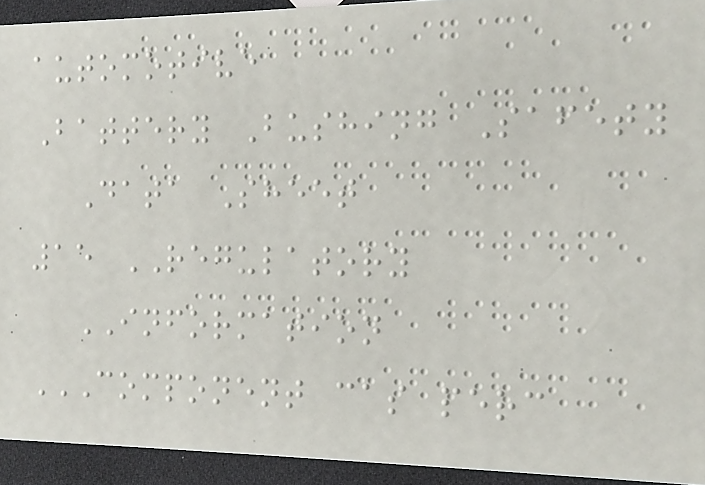automotive
Battery Bushing Safety
Data Sheet
15 REGULATORY
INFORMATION
COMPONENT CAS PERC
